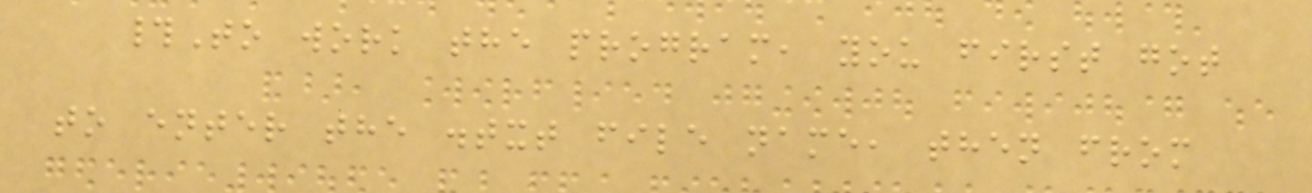#To work the program, you first got
to enter the .txt file name, then from
